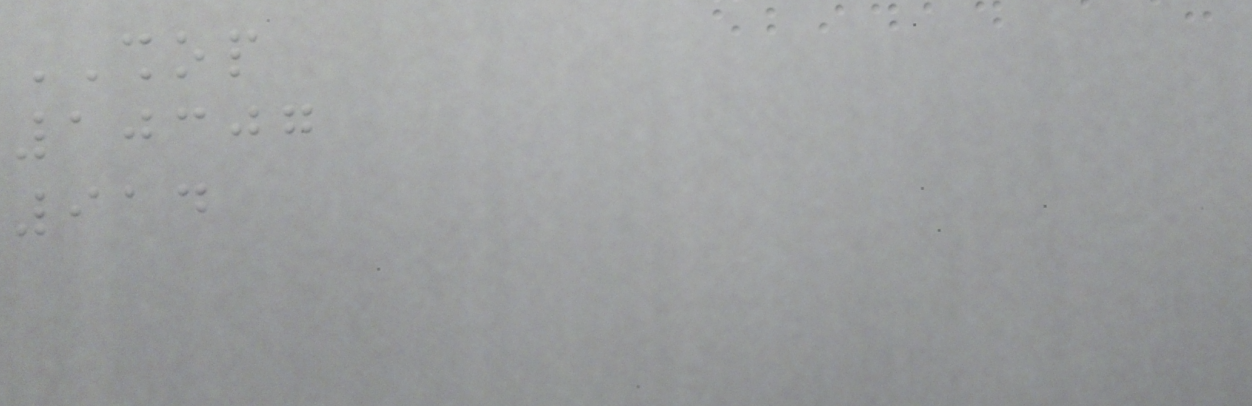SHOP
10307
914
